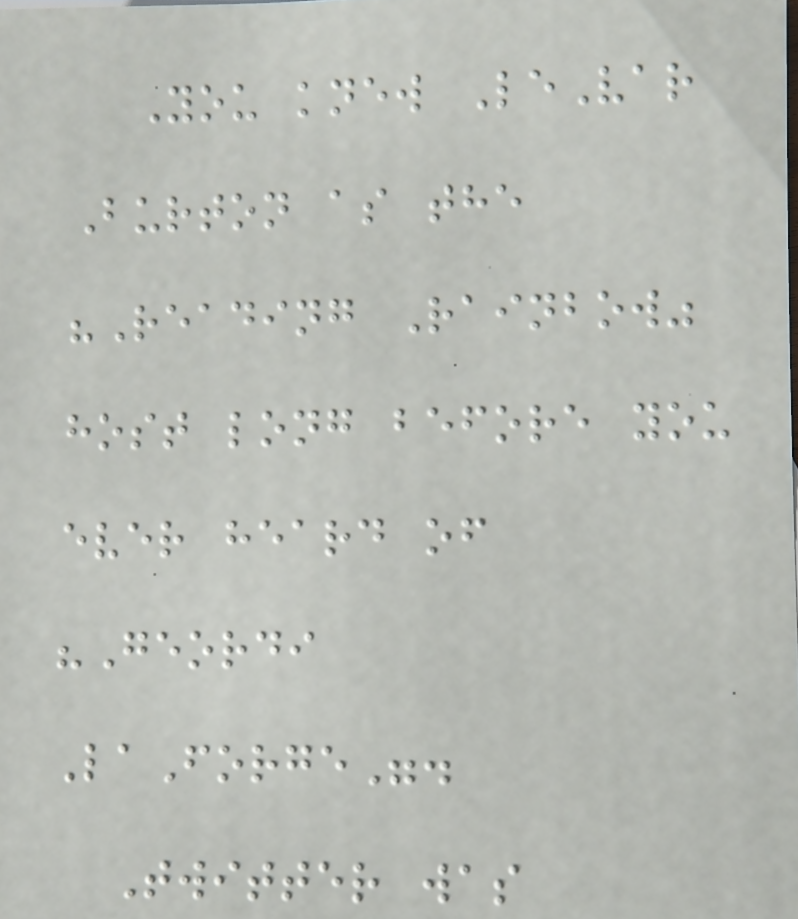You knew LeVar
Burton as the
"Reading Rainbow"
host long before you
ever heard of
"Geordi
LaForge".
Twitter was
